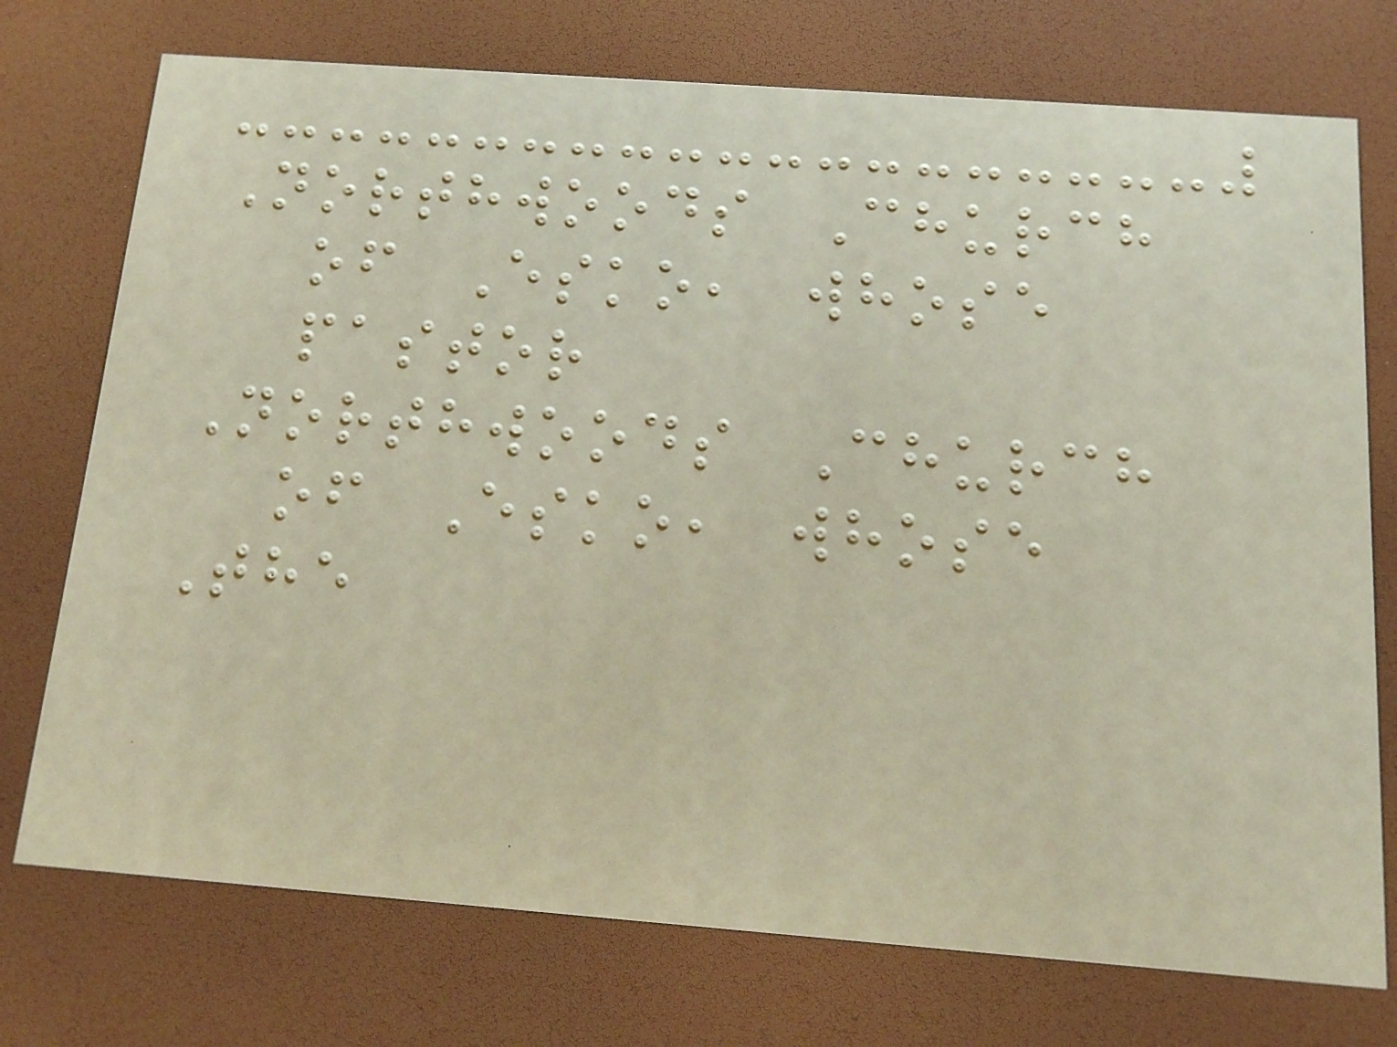Northwoods Church
of Esko, whose
pastor
Northwoods Church
of Esko, whose
The
